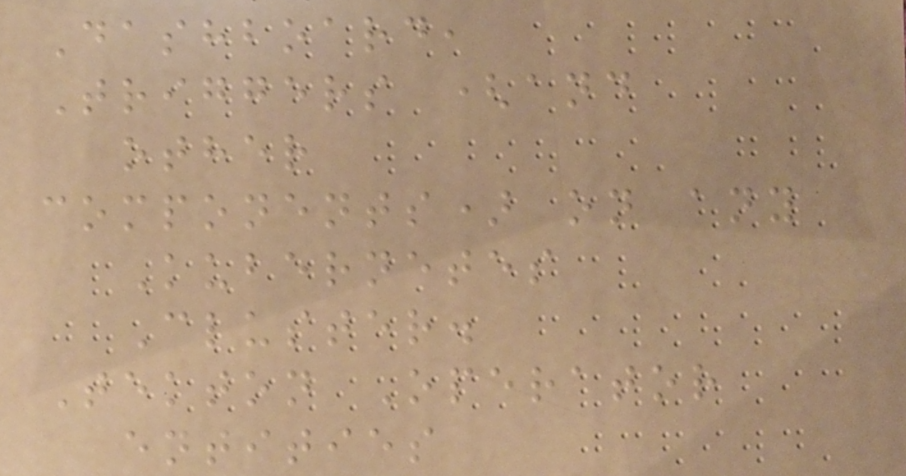Dashboard,
Triggers (and
other
components) on any
Kubernetes
Cluster.
Tekton Operator
entities
